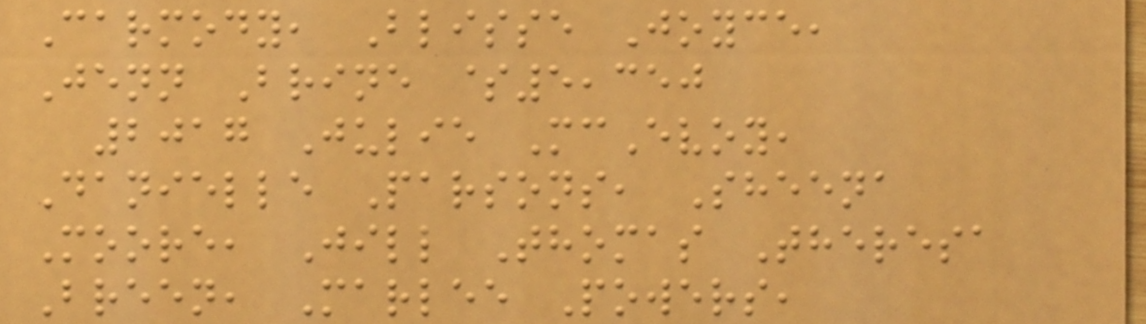Carmody, Blisse Joyce,
Jenn Brine $5,350
2017 Julie McEvoy,
Danielle Parsons, Sheena
Moore, Jill Thomas Theresa
Breen, Marlee Powers,
